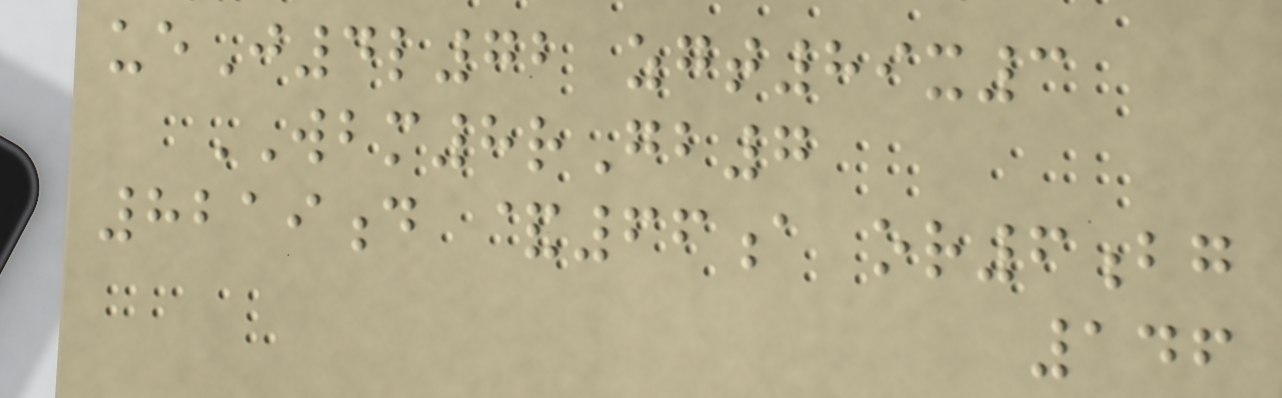ueJ4l72 zgt89x3
WBM8rGb7
8219d &66a or6bg
146
